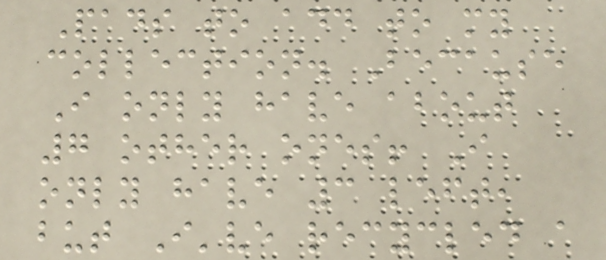Pads to add to my
collection. Because
I only have about
7 other ones! I
only have 3 left,
but I've recycled a
